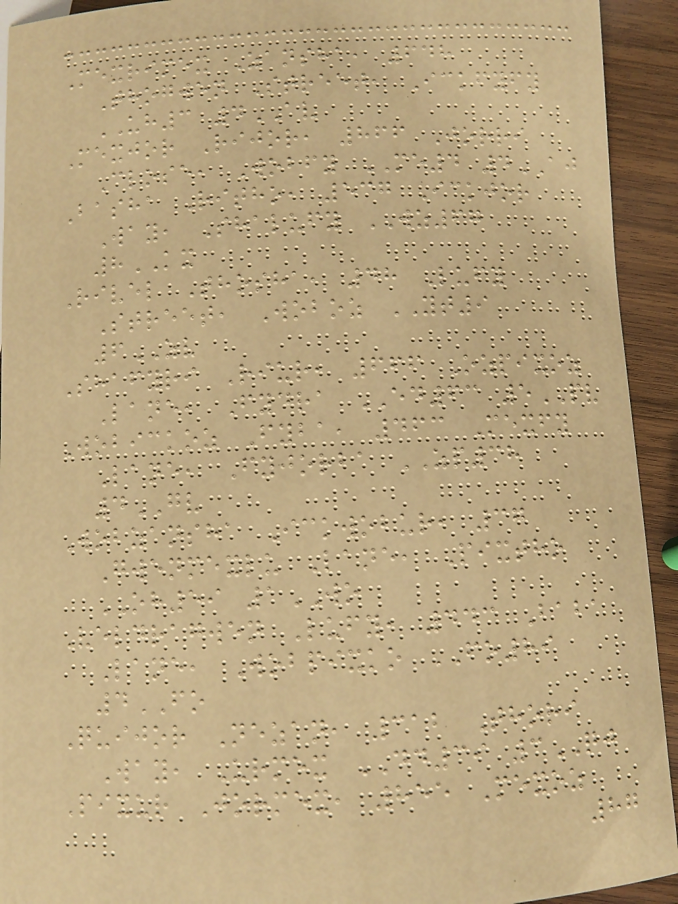Mexrimex Zansha, 648
Thogwen Street, Ickfyfy
UH3 4AV
Mexjor Rijor, 866 Jorri
Close, Wobfy ME4 4AJ
Basha Ritho, 537 Ickjor
Way, Shalufy WZ67
8KX
Rivel Thosha, 48 Lufy
Street, Woboz YT9
6ZV
Shafyri Riur, 666 Ozpixoz
Lane, Fydra ED63 5PV
Wobickoz Fyba, 463 Mexfy
Lane, Fyjorba ZP38
4GV
Wobzansha Ickwobur, 37
Gwenmexlu Lane, Pixtho
OH59 1WO
Veldragwen Lufy, 443 Baba
Lane, Wobpixko FO89
4FO
Quijor Nezan, 312 Thori
Way, Urmex DD39 3QJ
Pixur Jormex, 855 Mexoz
87
